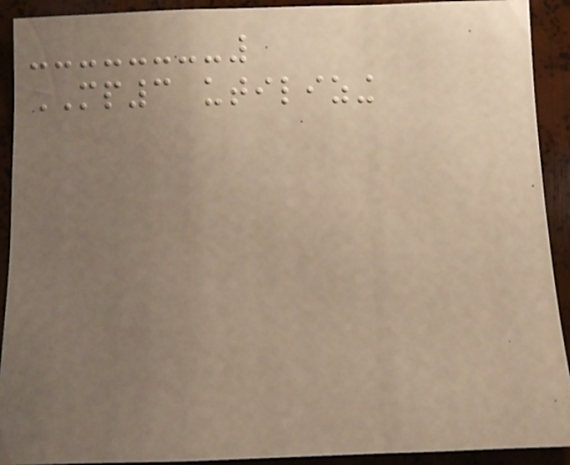MP3 utilizing
